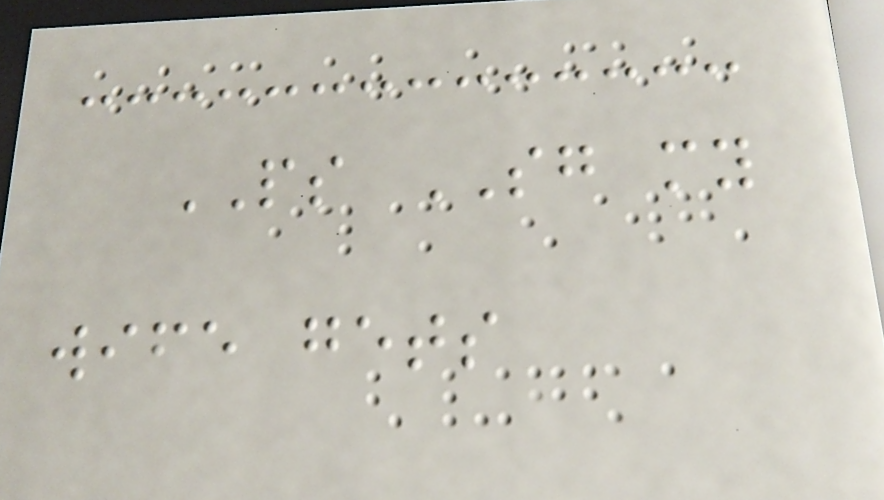PS SG my
wife gets
